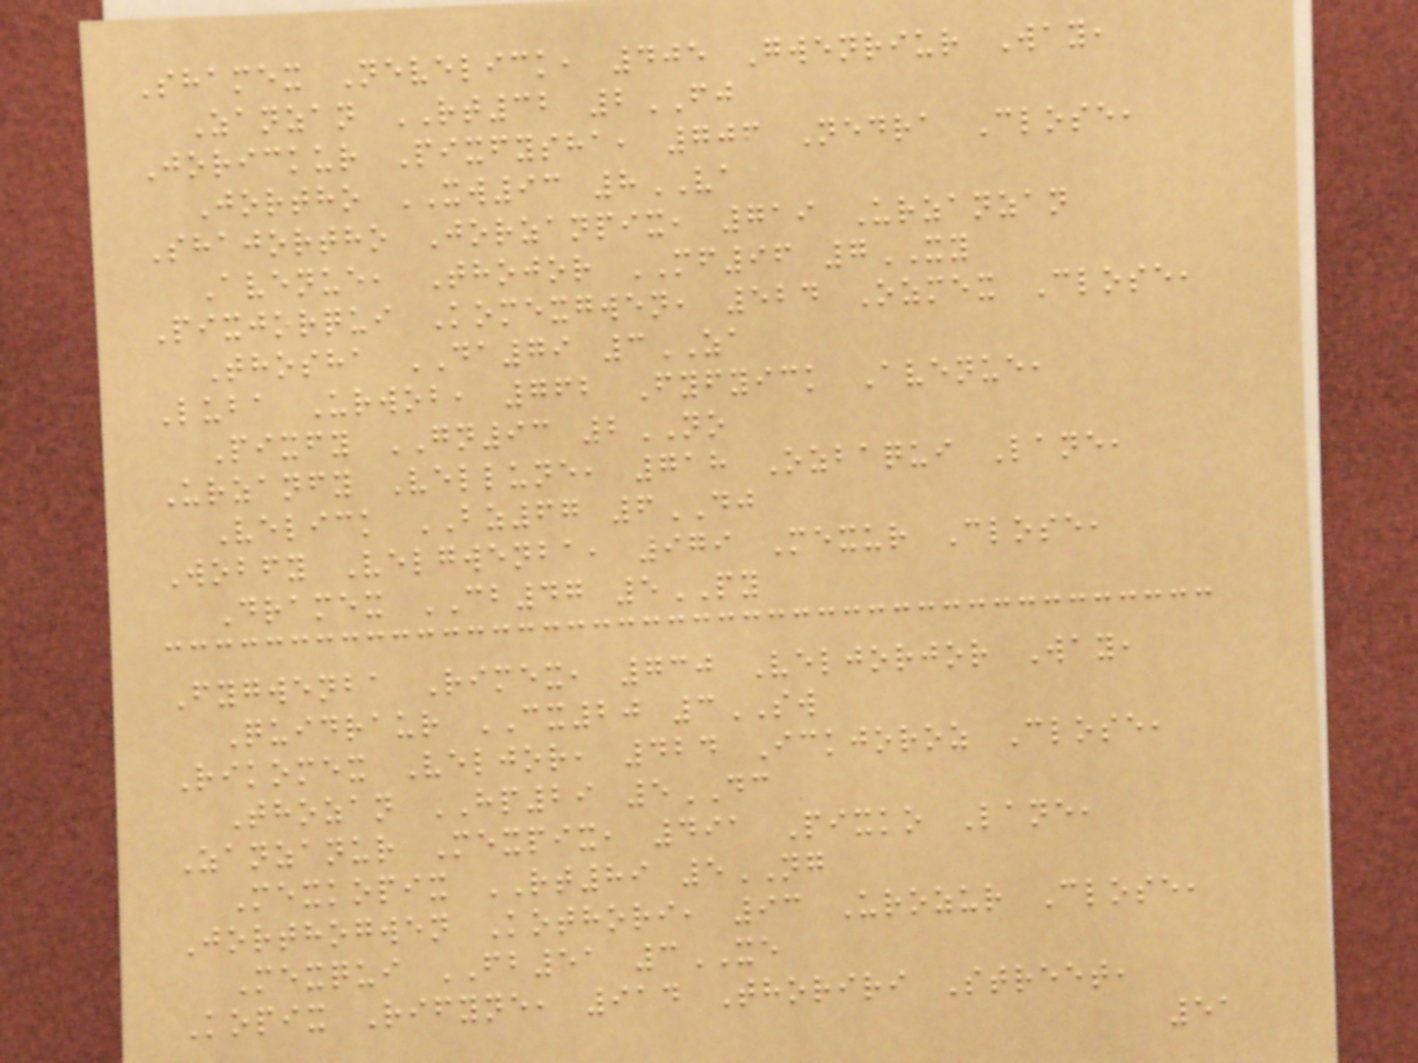Shamex Nevelick, 405 Gwenriur Way,
Zanzan RT32 2FJ
Jorickur Pixfysha, 706 Nedra Close,
Jortho XW93 8VA
Shajortho Jorzanpix, 719 Urzanzan
Avenue, Thojor MF96 7XY
Pixjorqui Komexgwen, 524 Ozmex Close,
Thosha DA79 3ZA
Luba Urwob, 762 Fyfyick Avenue,
Pixfy GN93 2NO
Urzanfy Vellune, 718 Ozbaqui Lane,
Velick BZ67 6DJ
Wobfy Velgwenba, 979 Mexur Close,
Dramex CB47 5PY
Fygwenba Rimex, 730 Veljorjor Way,
Quidraur CX20 3SW
Rikomex Veljor, 424 Ickjoroz Close,
Thozan HP29 5DC
Zanzanur Mexpix, 491 Pixko Lane,
Mexkopix RT89 5NG
Jorthogwen Kothori, 93 Urozur Close,
Mexqui FB51 3XE
Kopix Rifyne, 914 Thoriri Street,
51
